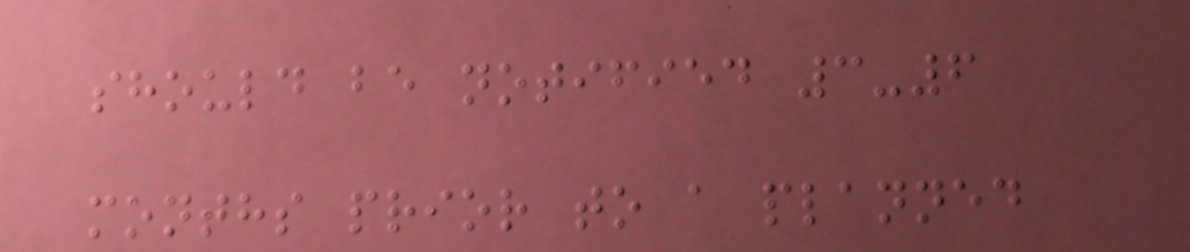should be notified 3-6
months prior to a planned
